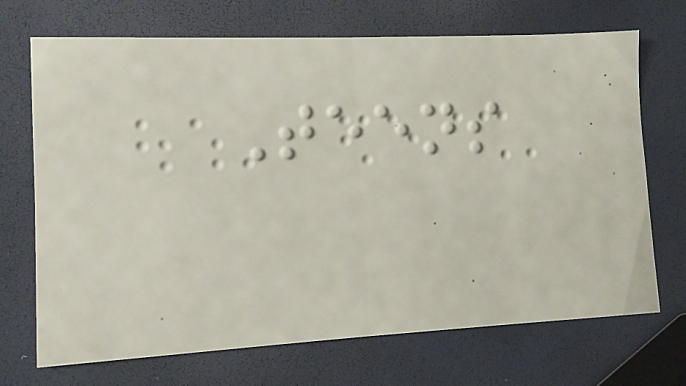Teens
